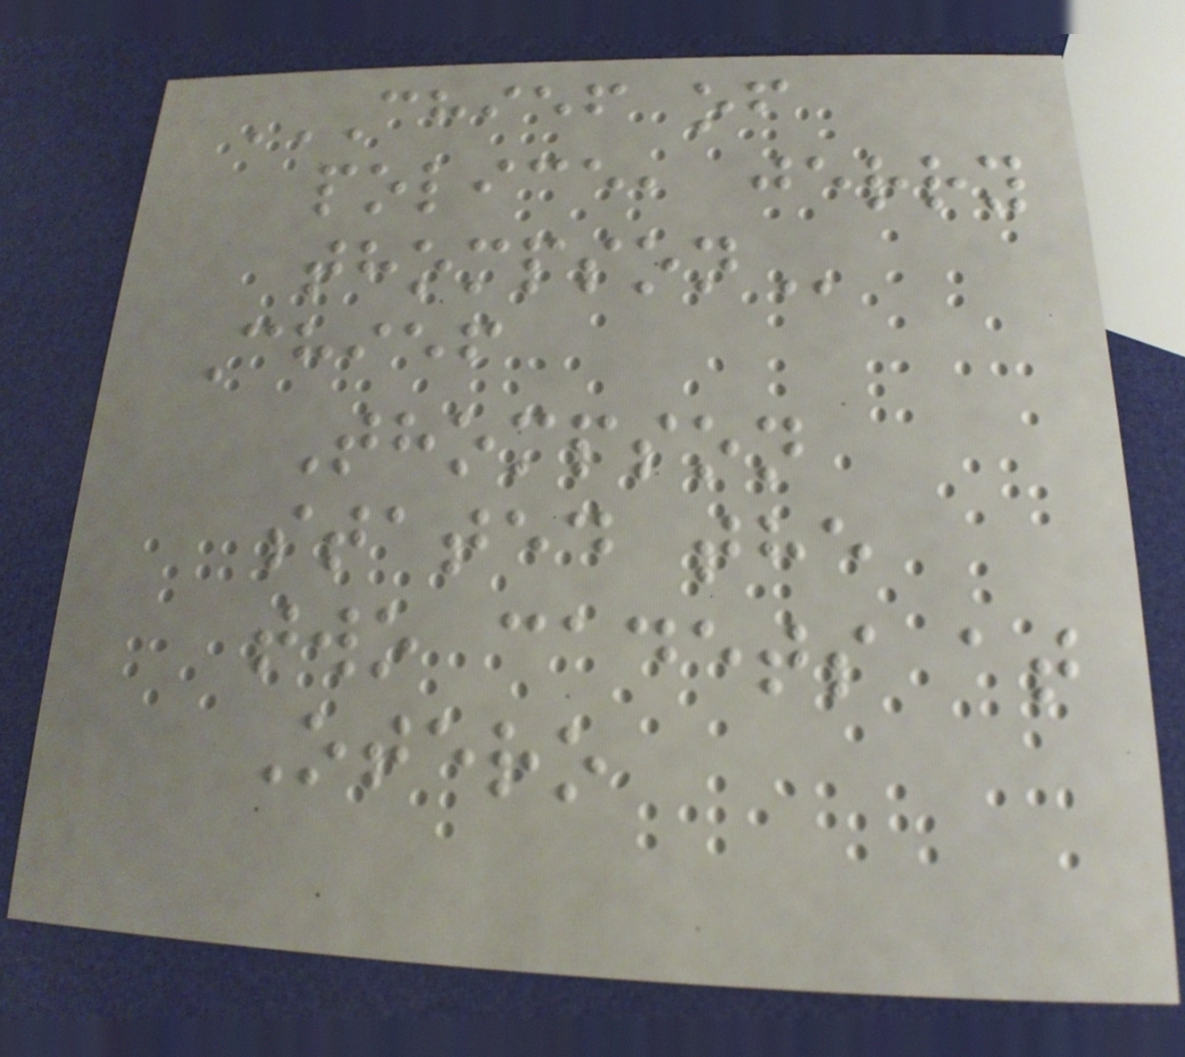CHIEF OF
POLICE, JERRY
THOMPSON
Chief
Thompson
stated the
two cadets at
Otero
